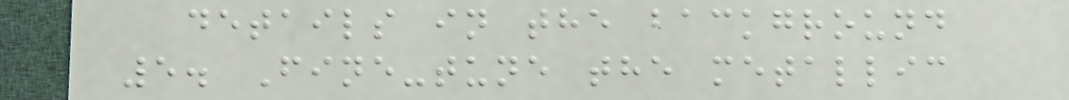details in the background
5. Fine-tune the metallic
